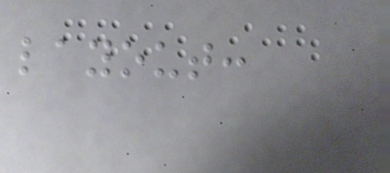layout:
